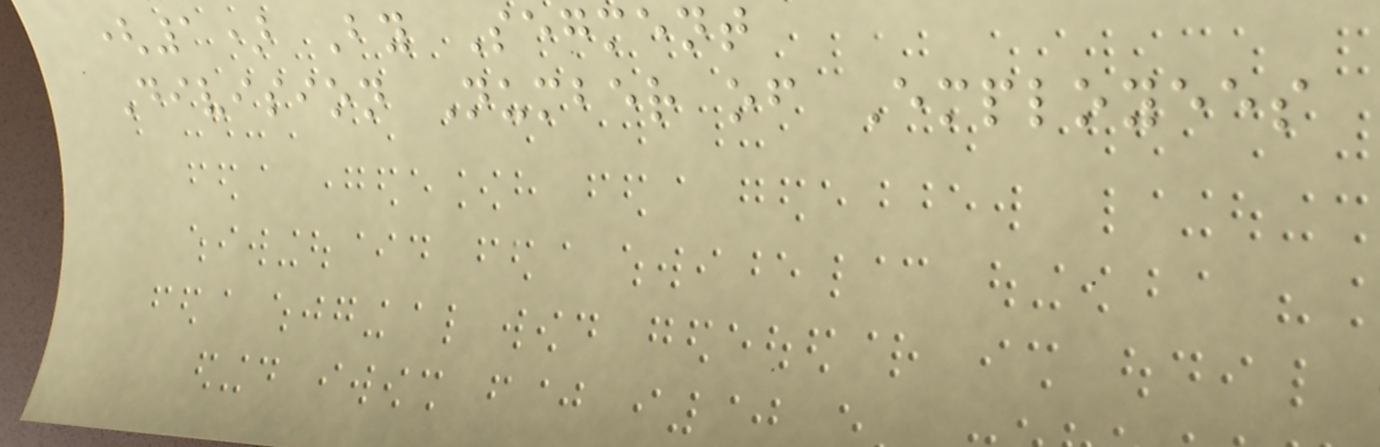(1) By Segment
Division Number of Employees
